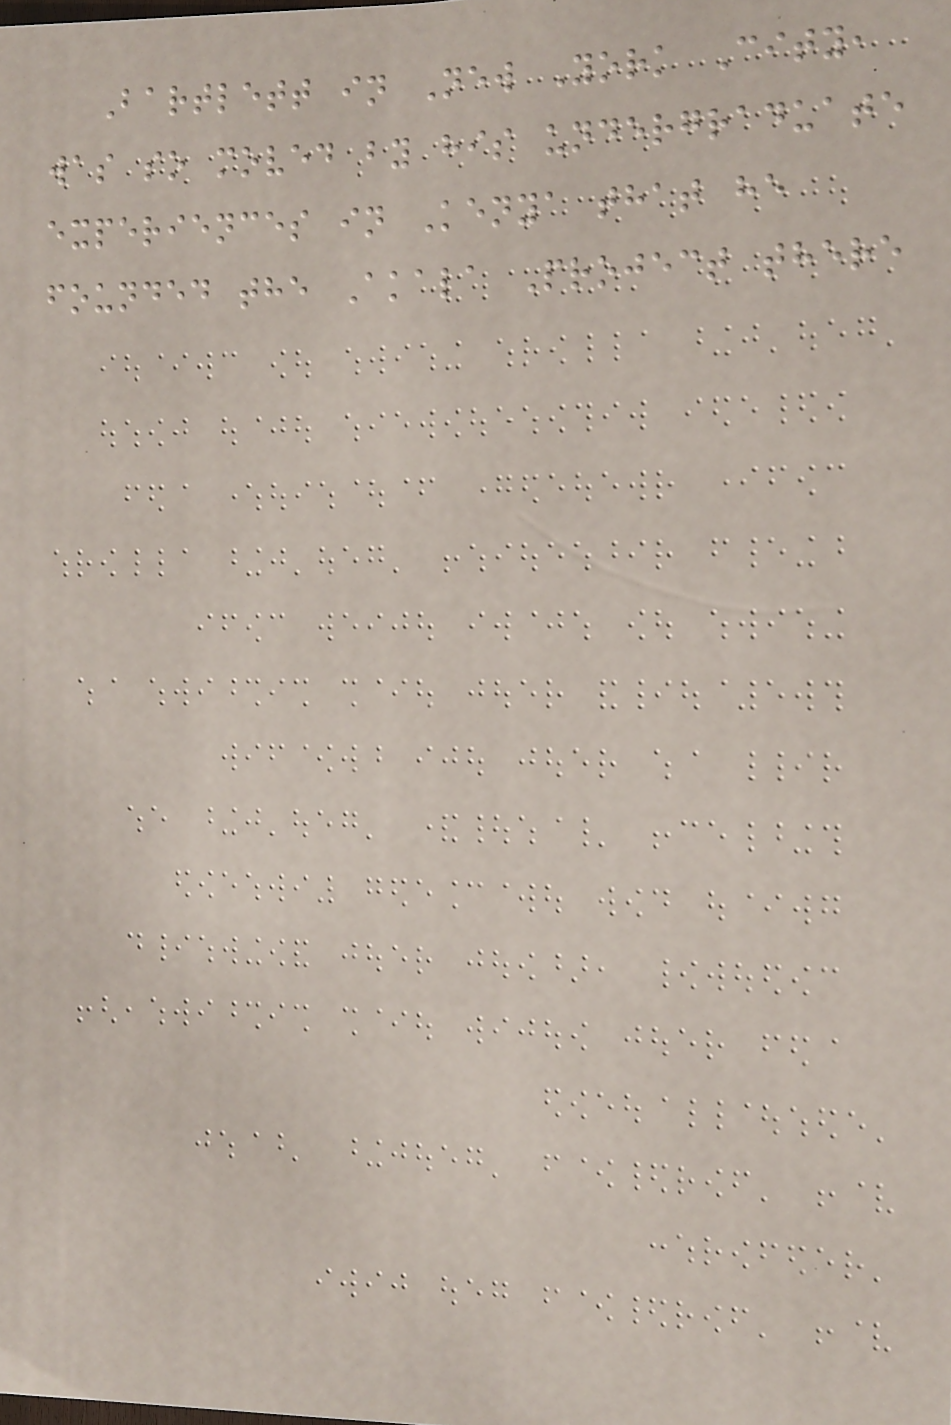Bartlett in New York City,
was so moved by his undergraduate
experiences in Kenya that he
founded the Akala Project there
